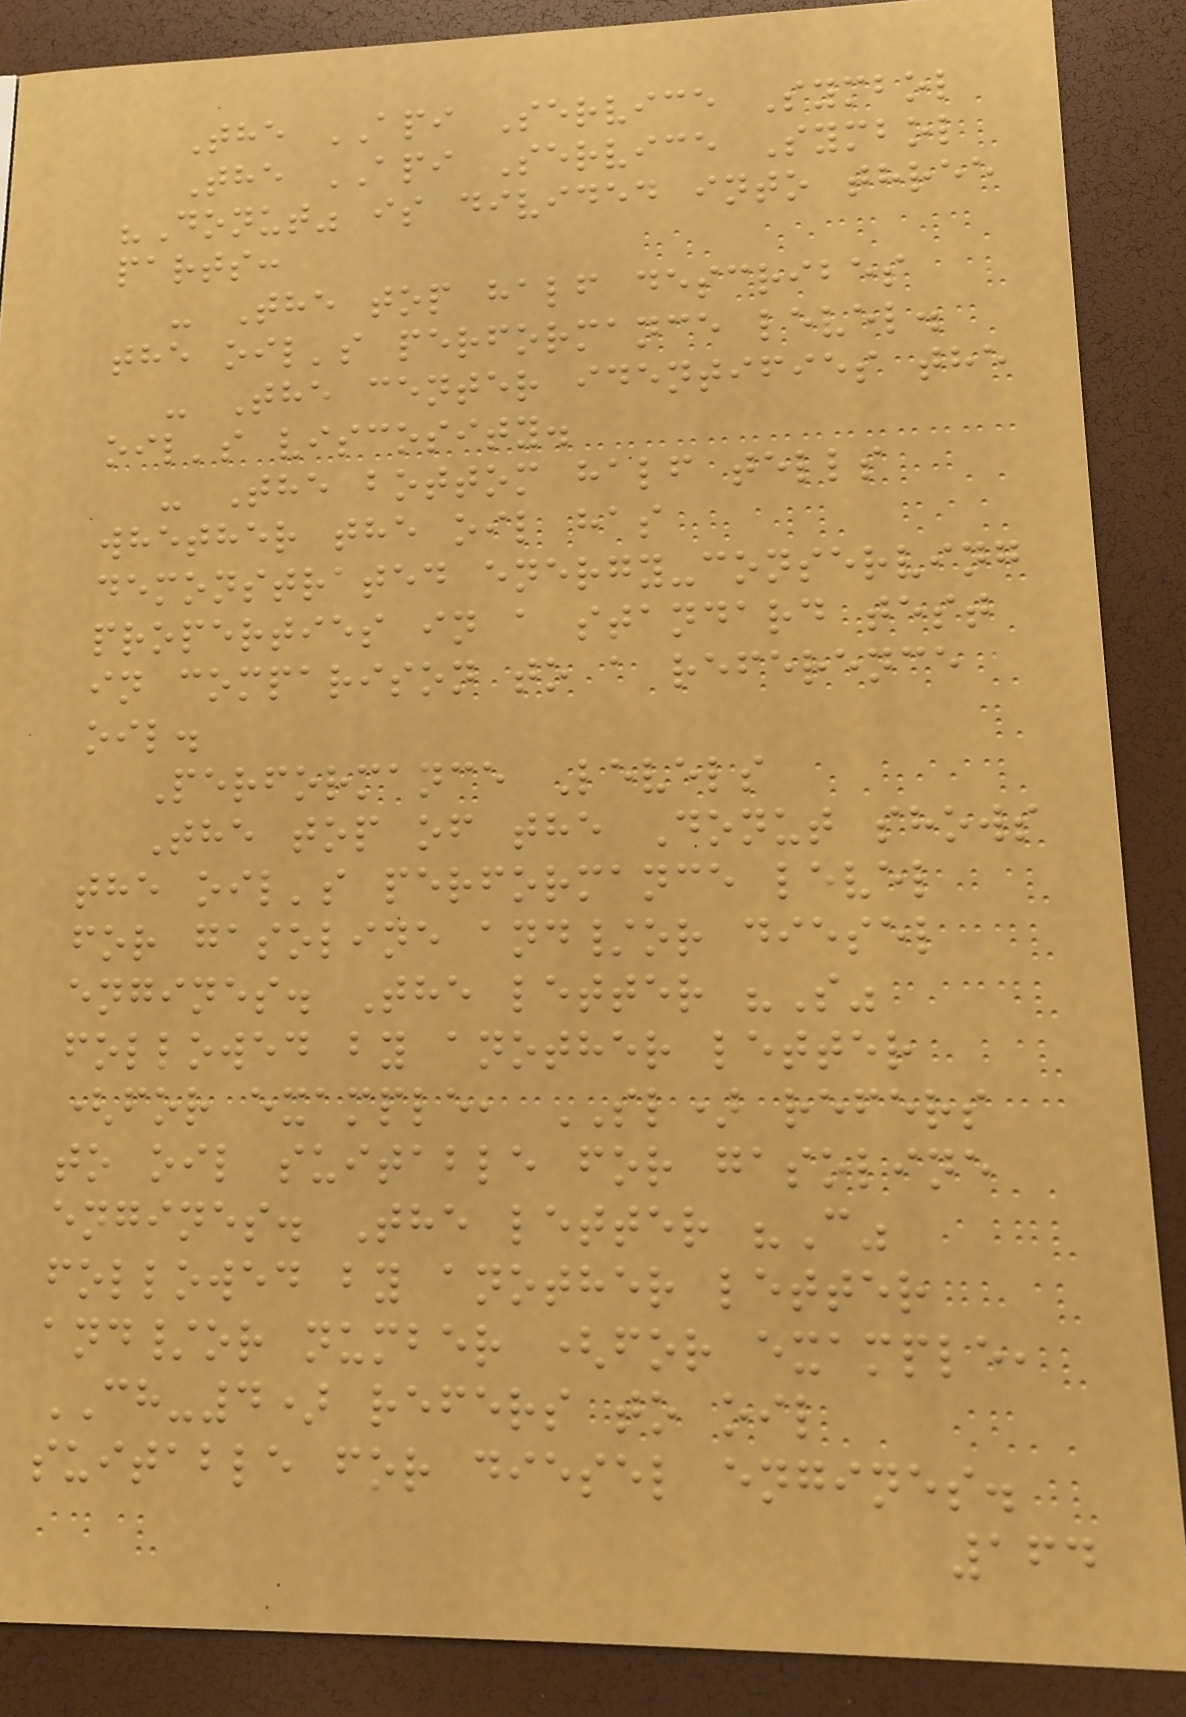The API Service Symbol
The API Service Symbol
"Donut" is divided into three
parts:
- The top half describes
the oil's performance level.
- The center identifies the
oil's viscosity.
- The bottom half tells
whether the oil has
demonstrated energy-conserving
properties in a standard test
in comparison to a reference
oil.
Performance Levels
The top of the Donut shows
the oil's performance level
for gasoline and/or diesel
engines. The letter "S"
followed by another letter
(for example, SL) refers
to oil suitable for gasoline
engines. The letter "C"
followed by another letter
and/or number (for example,
CH-4) refers to oil
suitable for diesel engines.
164
